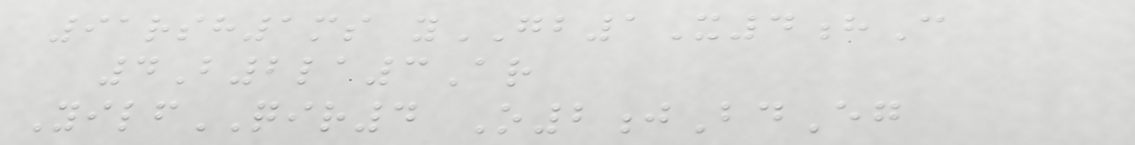91rsh1ms yGB1X4hC
4B2la3Ar
YilfQIR4 O2jBdEg
